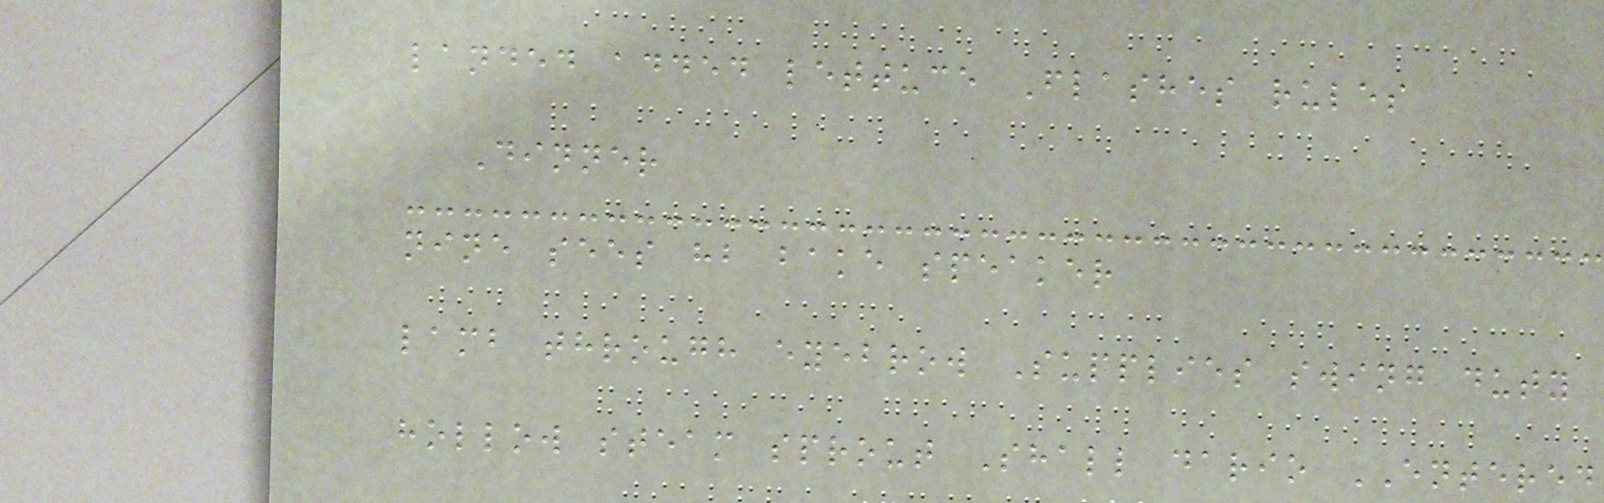landed added lettuce Flashes rules
Dinner
nine sees hb bake speaker
lamb through eyebrow Supplies swing duty
hollow steam sprout Shall dario ENTERED
